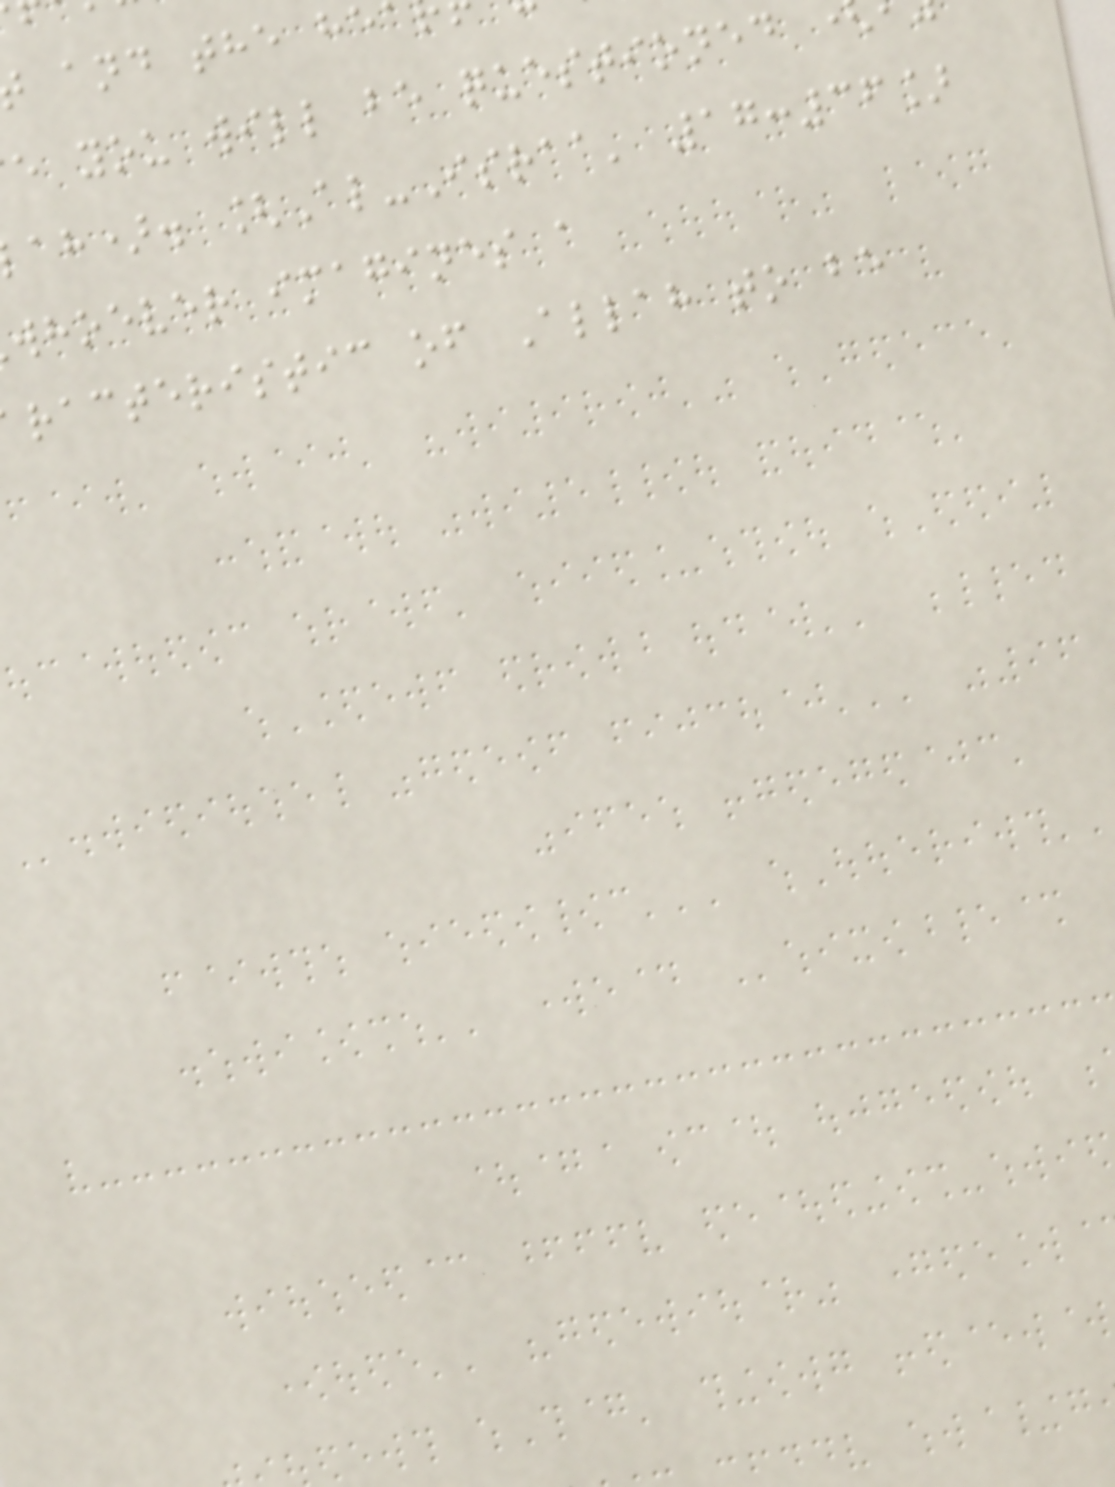and the he
e you will be questioned
ah). [Al-Israa' 17:36]
whoever imagines a
racteristic of Allah to be
